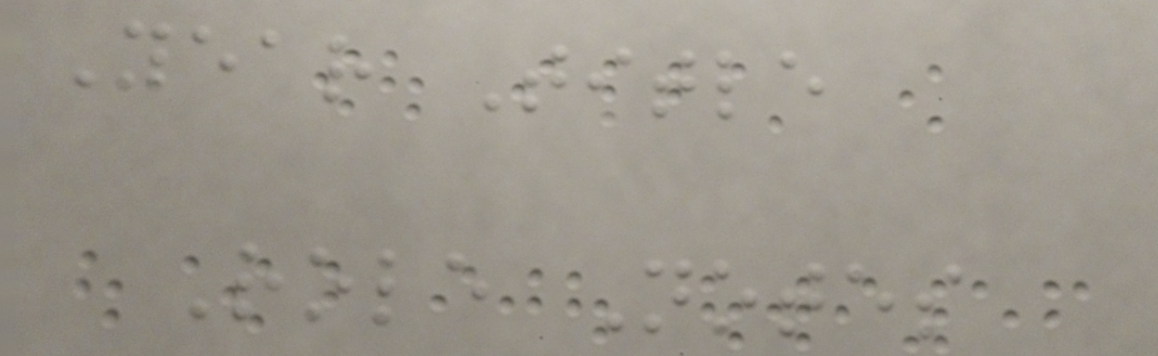Year Title
Role Notes
